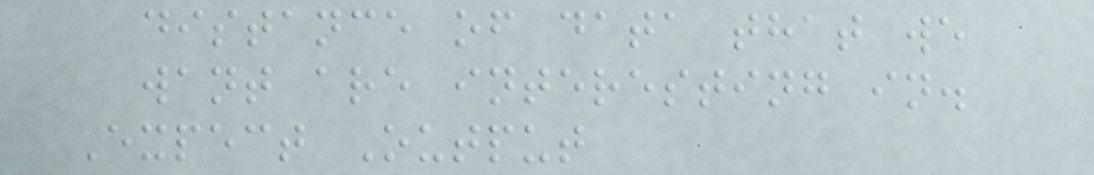distance of data that we
want are interesting in.
Expect Output
